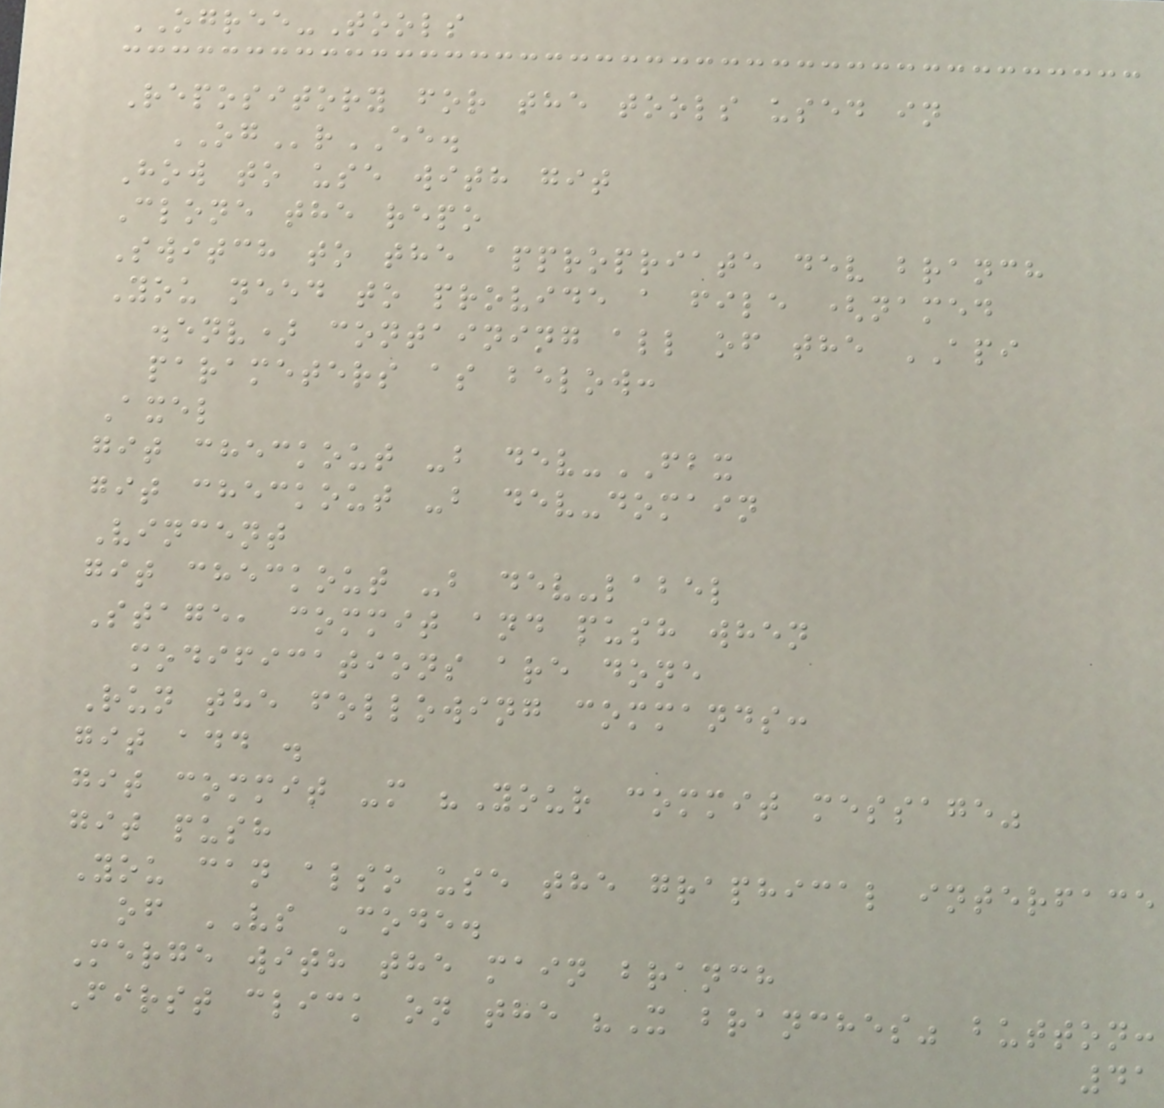OGREE-Tools
Repository for the tools used in
OGrEE.
How to use with git
Clone the repo
Switch to the appropriate dev branch
You need to provide a file (named
.env) containing all of the API
parameters as below:
Axel
git checkout -b dev-FBX
git checkout -b dev-domain
Vincent
git checkout -b dev-label
Stage, commit and push when
modifications are done
Run the following commands:
git add .
git commit -m "Your commit message"
git push
You can also use the graphical interface
of VS Code.
Merge with the main branch
First click on the "X branches" button:
41
